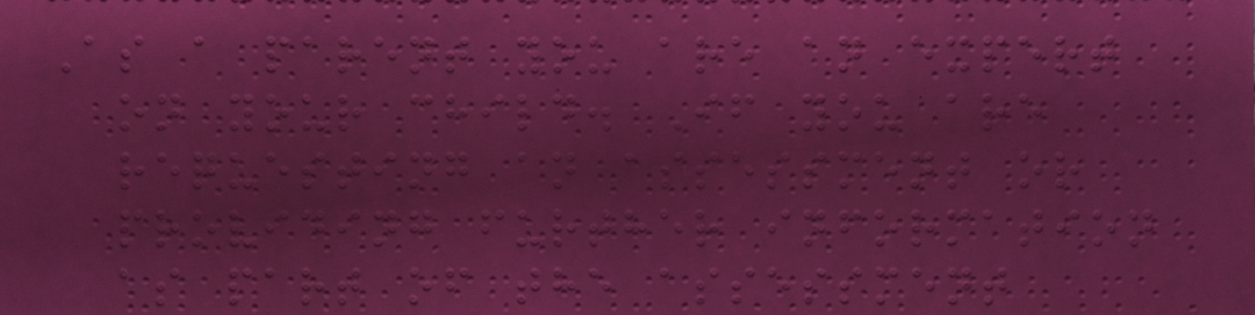As a parent you are an expert
on your child. If you are
requesting an assessment or
providing further information
as part of the assessment
